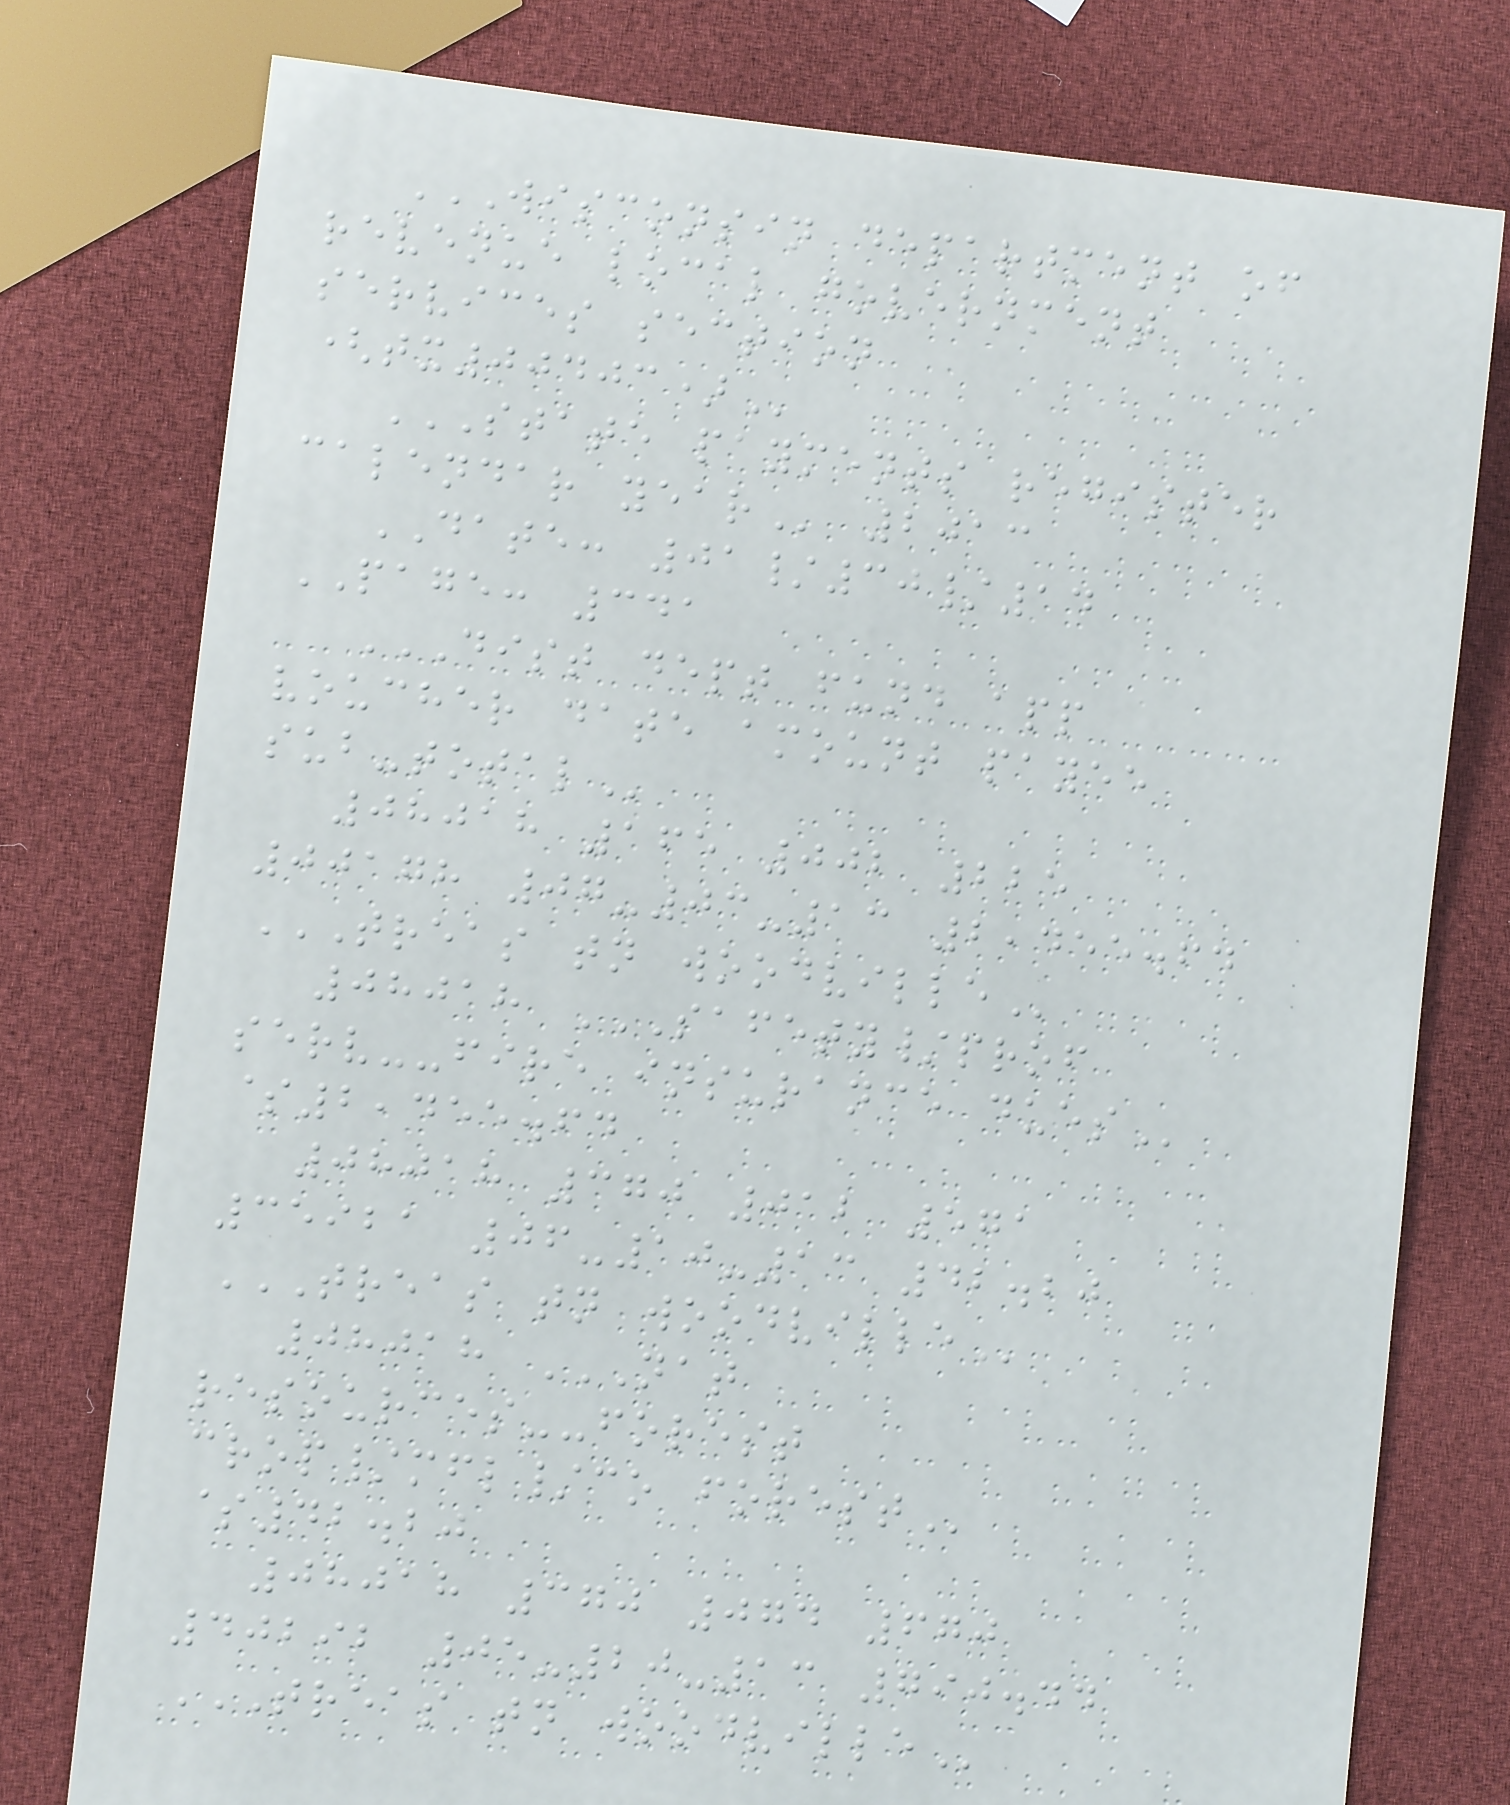WISCONSIN DEPARTMENT OF
REVENUE LOCAL GOVERNMENT
SERVICES SECTION
(TX00403)
STATE PAYMENTS REGISTER
CALENDAR YEAR 2013
DATE: 01/30/14
PAGE: 341
DIST DEPT FUND APP
VOUCHER DATE AMOUNT PAYEE
SUB-TOTAL
08018 165 002 225
00178 07-03-13 2,455.64
TREAS TN WOODVILLE
08018 SAFETY/PROF
SERV--FIRE INSURANCE DUES
$2,455.64
08018 370 012 571
35921 06-10-13 42.20
TREAS TN WOODVILLE
08018 NAT
RESOURCES--FOREST
CROP/MFL/CO FOREST
$42.20
08018 370 074 670
40292 05-20-13 790.44
TREAS TN WOODVILLE
